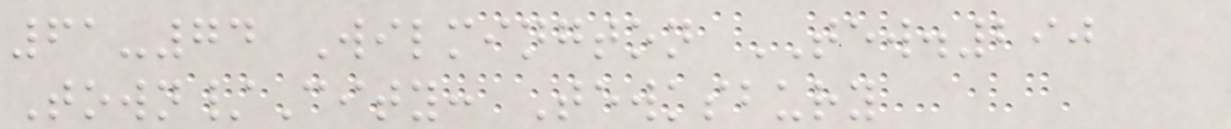61-74 Wilmington TEW.290
Town/City: Tewksbury
